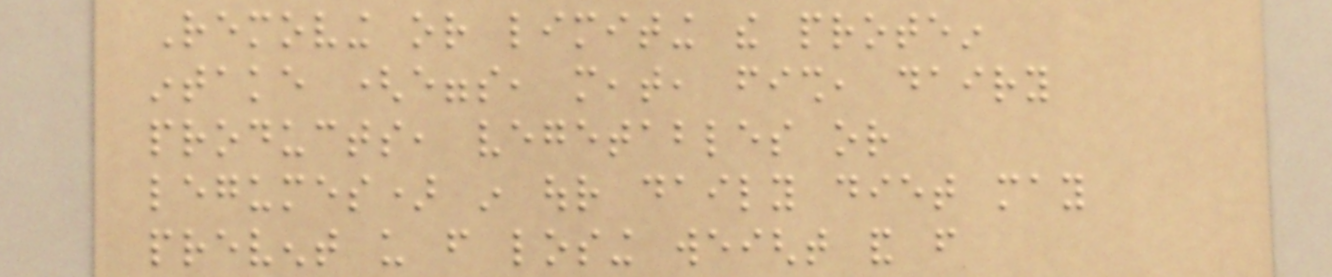Removing or limiting the protein
intake (eggs, meat, fish, dairy
products, vegetables or
legumes) in our daily diet may
prevent us from losing weight and from
